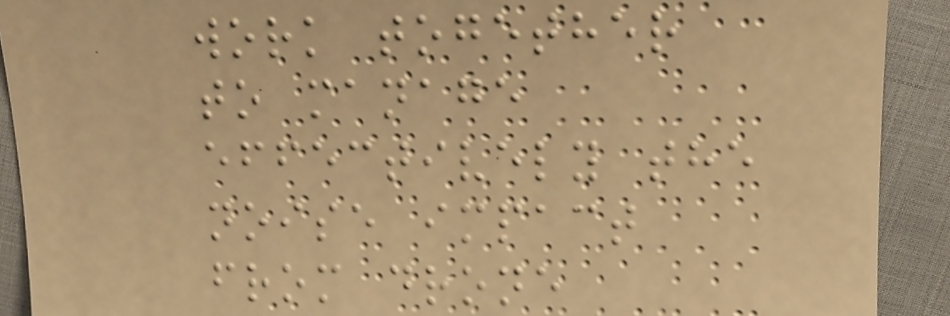work together
to manage
effectively the
noise impact
from drone
